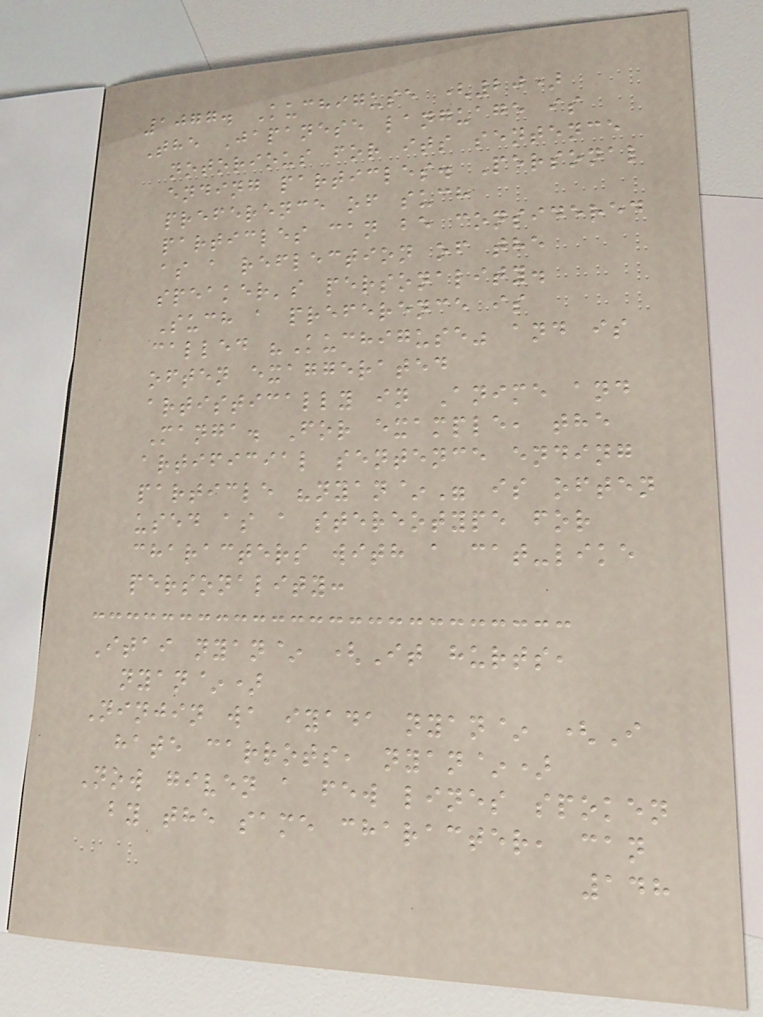1077. Kuchiguse (20)
The Japanese language is
notorious for its sentence
ending particles. Personal
preference of such
particles can be considered
as a reflection of the
speaker's personality.
Such a preference is
called "Kuchiguse" and is
often exaggerated
artistically in Anime and
Manga. For example, the
artificial sentence ending
particle "nyan~" is often
used as a stereotype for
characters with a cat-like
personality:
Itai nyan~ (It hurts,
nyan~)
Ninjin wa iyada nyan~ (I
hate carrots, nyan~)
Now given a few lines spoken
by the same character, can
148
